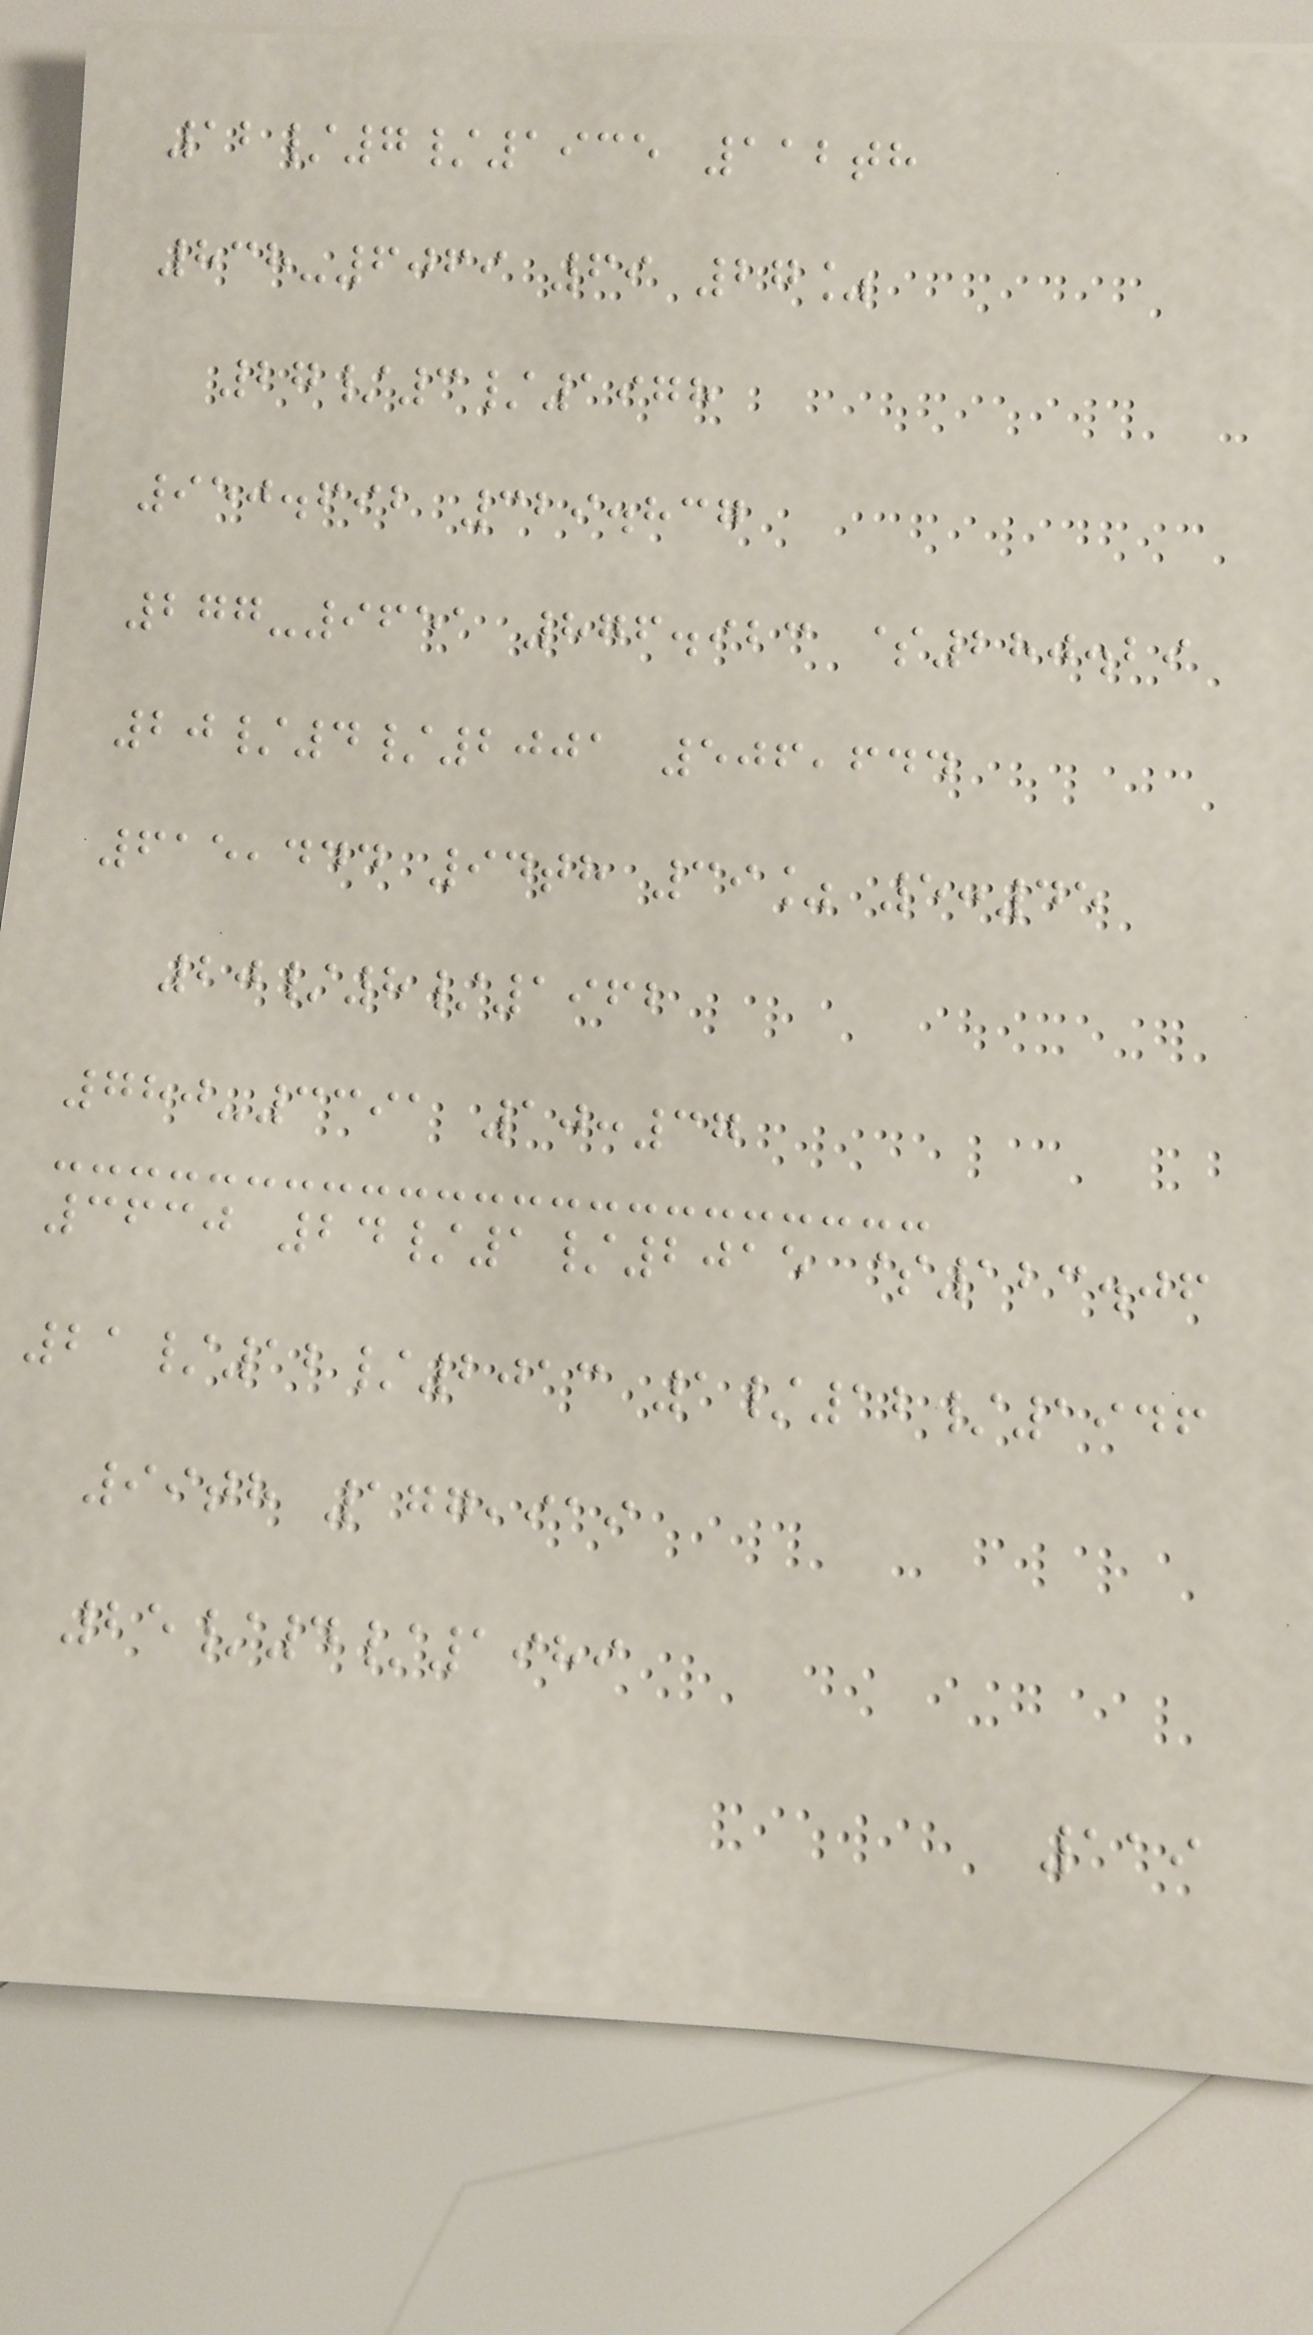12/7/1935 112th
838-6069 69 27%
27/3/1978
950.692 329.837
277-9651 876.923 $280.29
20/4/2001 506,644
615,444 94th 39% 5:45
20/8/1962
780-3391 10:37
3630 24/1/2015 $123.06
21/12/2013 1/12/1946
99th 177,919
25/4/1989
119
